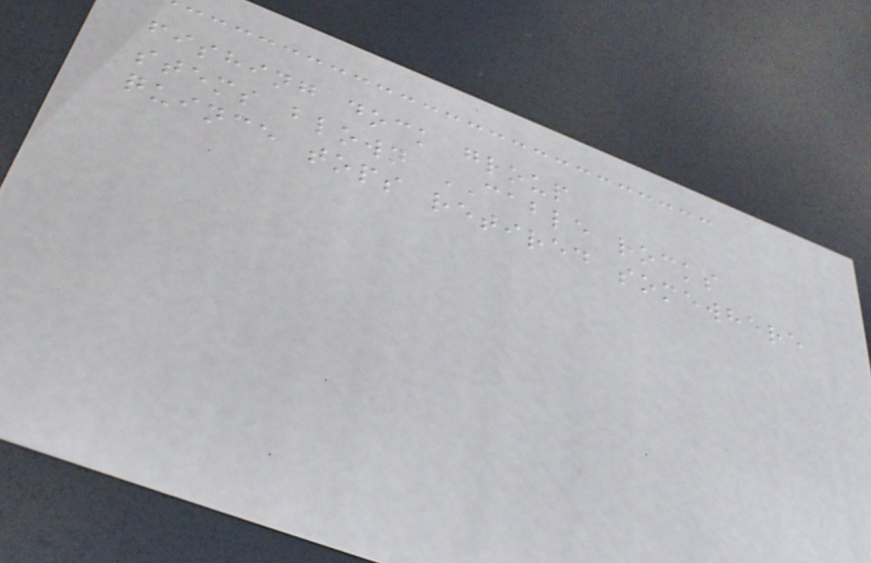fishing dock group
stems blown CABLE rocks
quince tops retired somewhere
